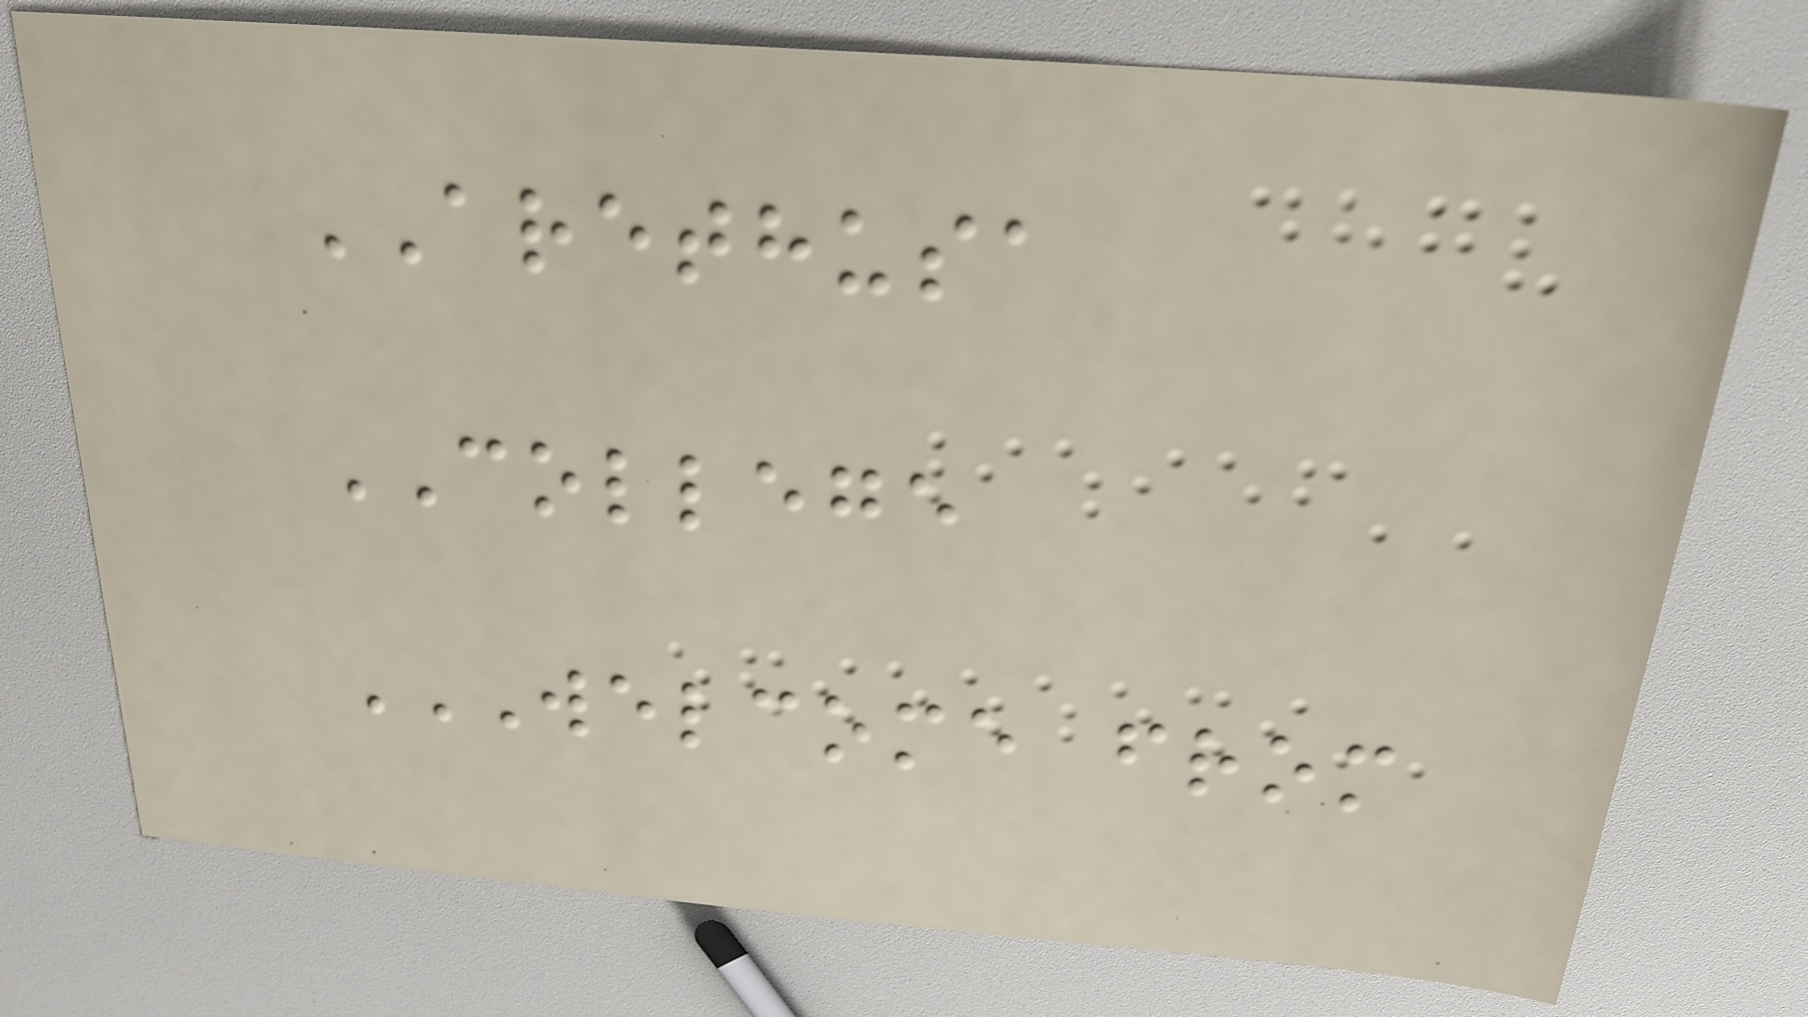ARETHUSA
COLLEGE
WELCOME FROM
